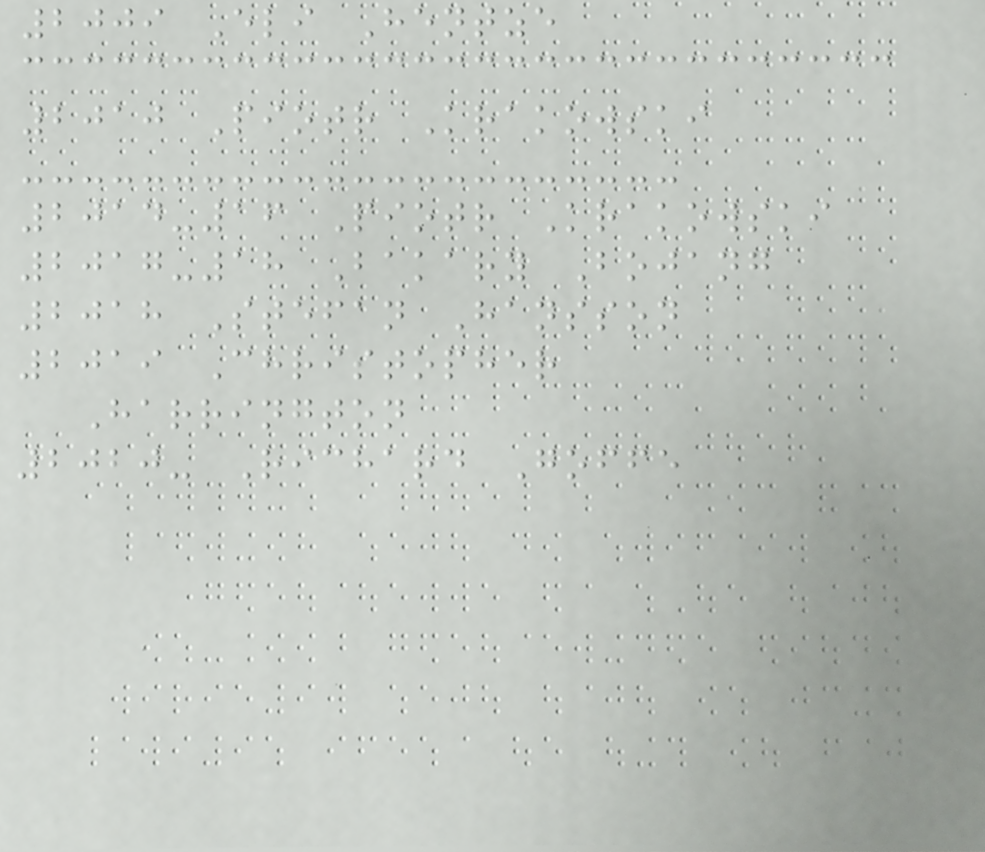2009 Eli Hentze
2010 Piotr Krakowski
2014-16 Piotr Krakowski
2017-18 Bakary Bojang
2018 Stefan Hansson
2019 Christopher
Harrington
2020- Richard Goffe
